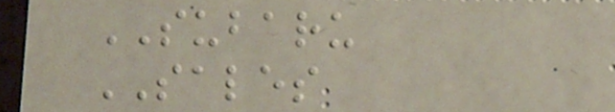SUBARU
SALES
